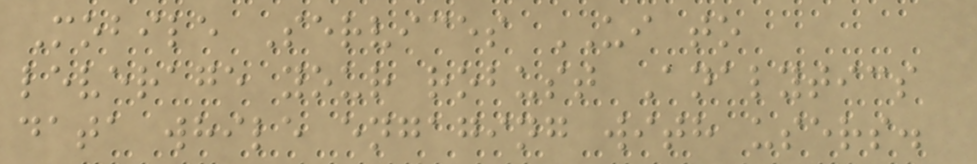Mobile Services UI to
leverage your robust Analytics
data while engaging with users.
